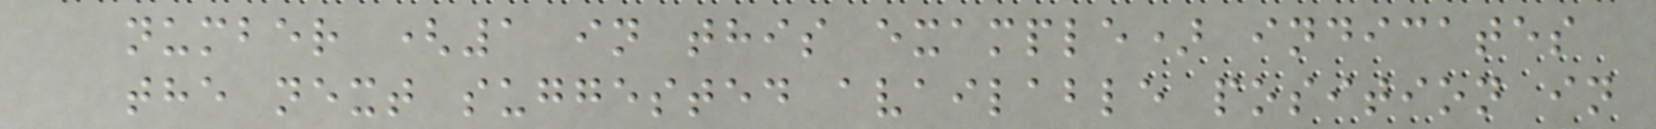number (1 in this example) indicates
the next suggested available position in
